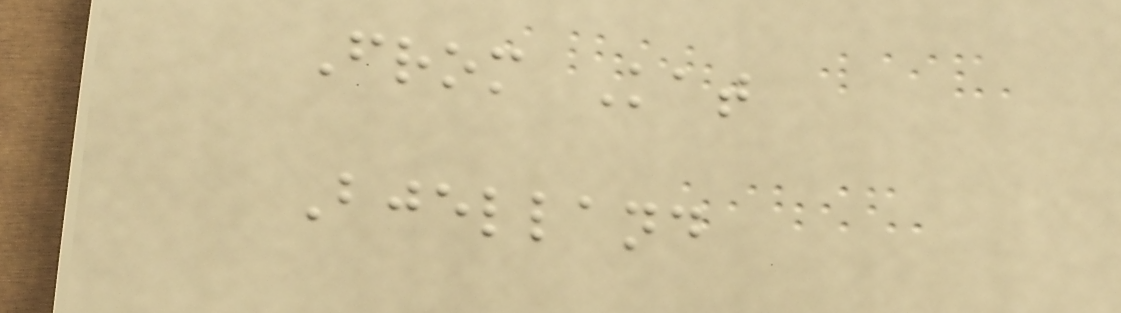From Kat
Bjelland
